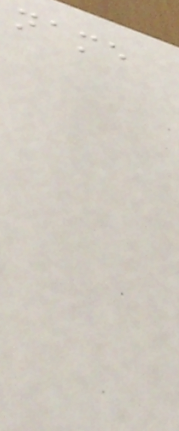name
